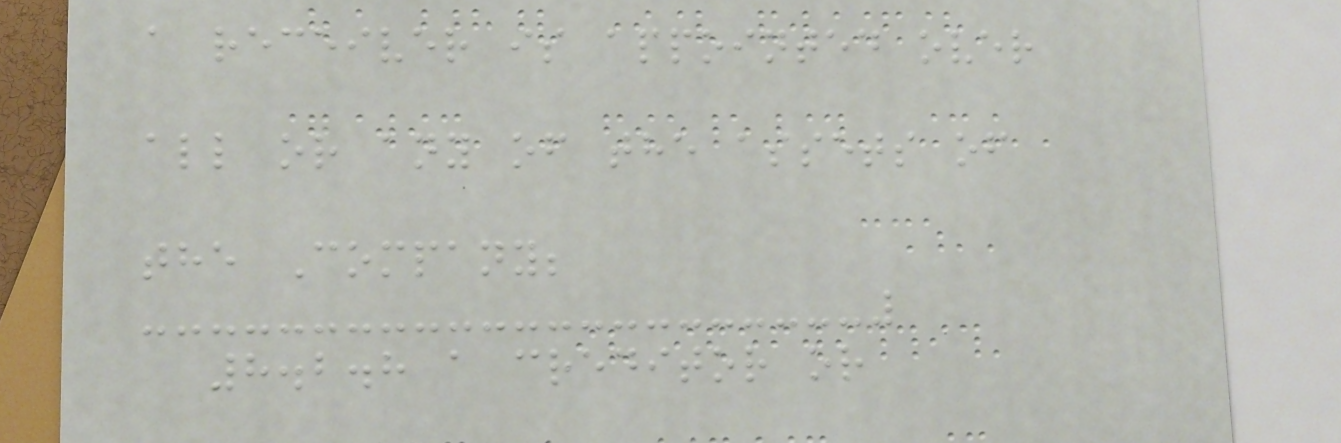a receiver is appointed over
all or any of the assets of
the Company;
8.2.8 a creditor or
